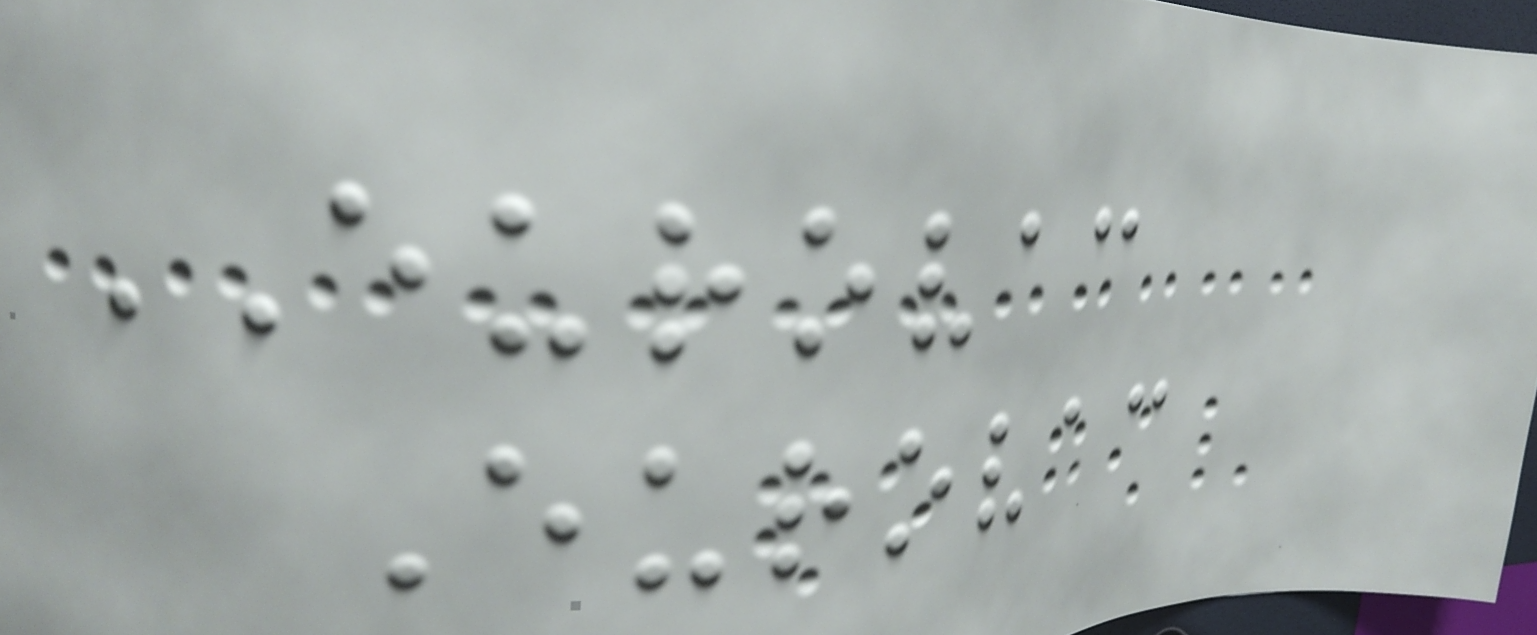EUROVAC
Eurovac
